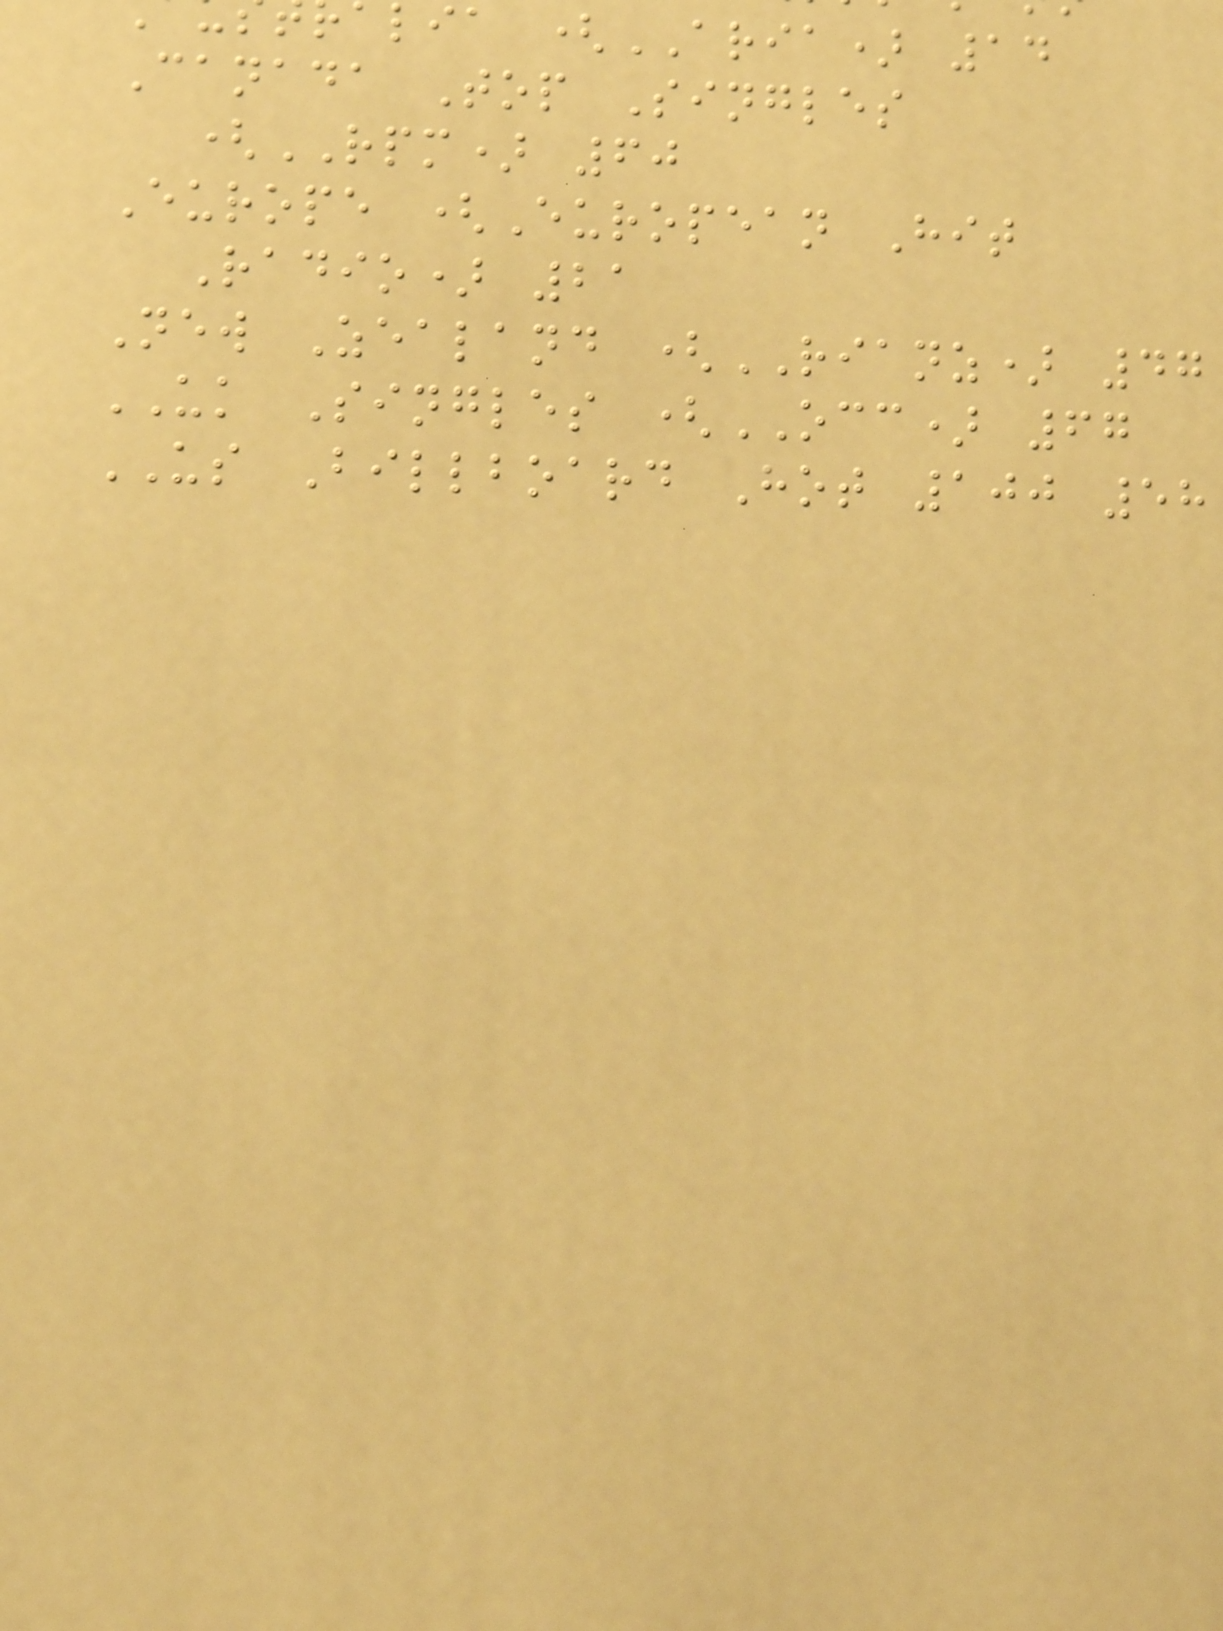lia (ARIA) 14
Canada Top Singles
(RPM) 60
Europe (European Hit
Radio) 21
New Zealand (RIANZ) 47
UK Singles (OCC) 67
US Billboard Hot 100 58
